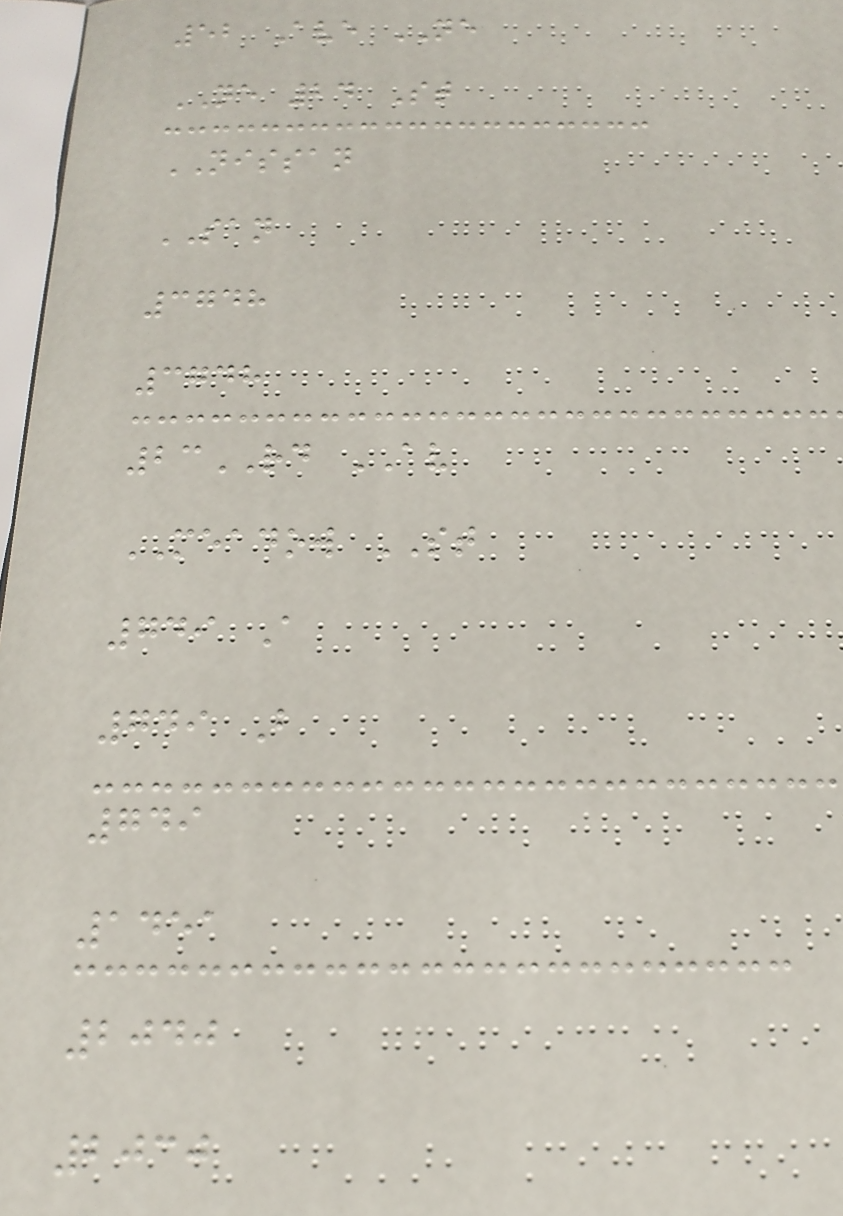52 Ave NE
NE 24 St
NISSAN
SAN
3748
3748
23RD AV
MEADOW ST
749 A
749 B
749
1451
2040
2030
